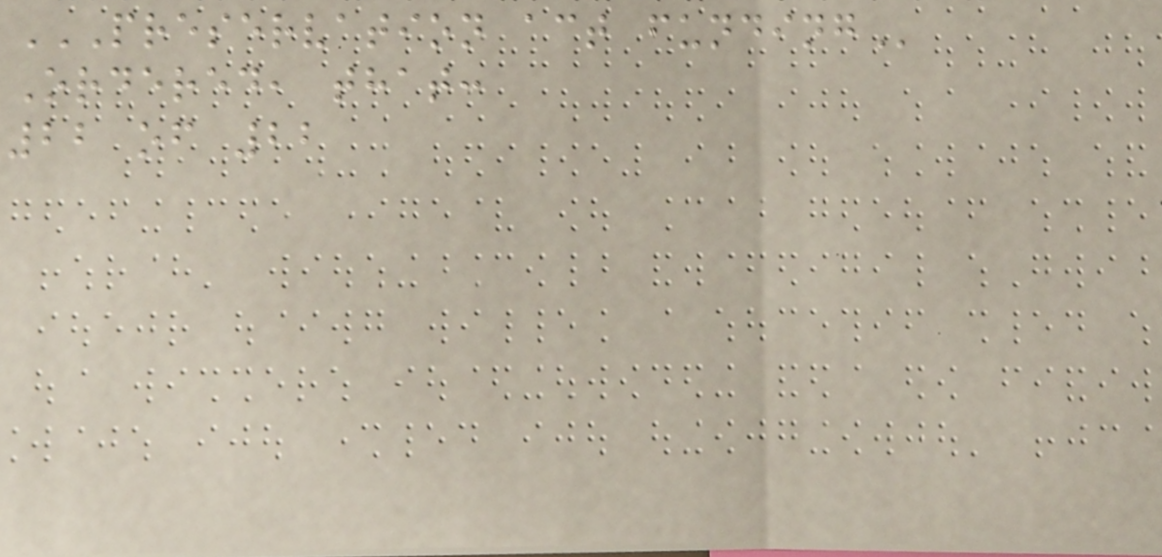PRESERVATION ACT FUNDING
Ordered, that:
22 of 22
